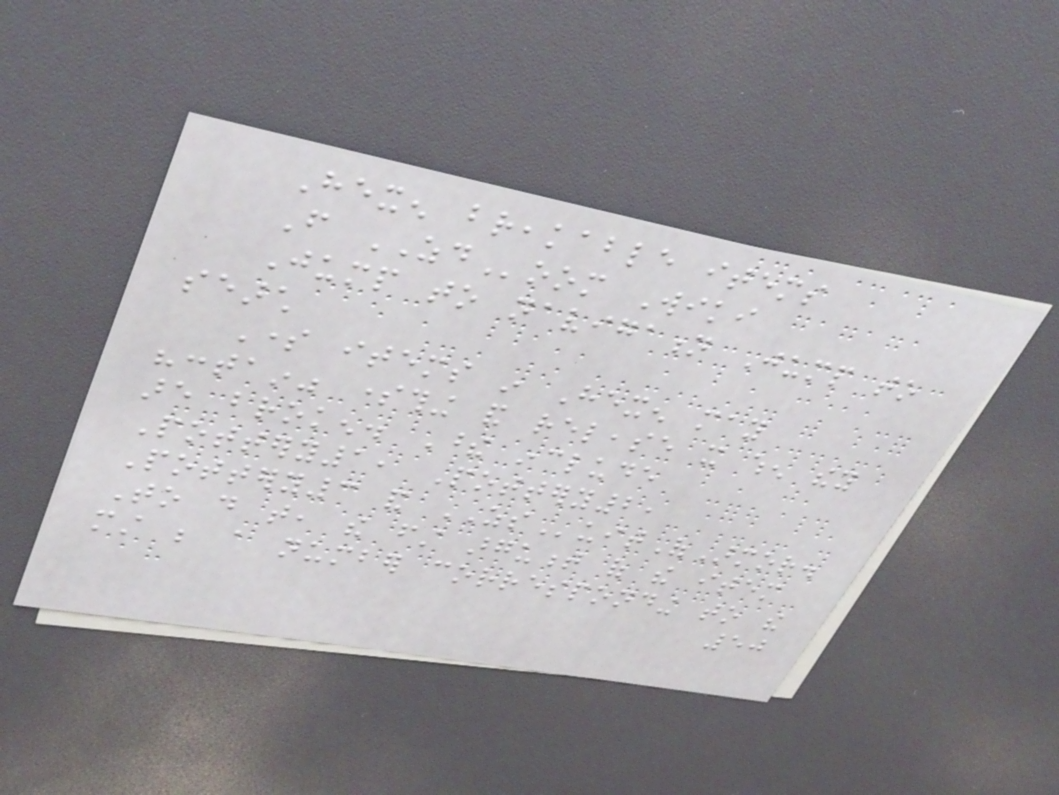Hexen breakable items
From ZDoom Wiki
Jump to navigation Jump to
search
Some items in Hexen may
"contain" something and release it when they
are broken. These include
Pottery1, Pottery2,
Pottery3 and ZSuitOfArmor.
To do that, the first argument of the item
must be a number corresponding to the
50
